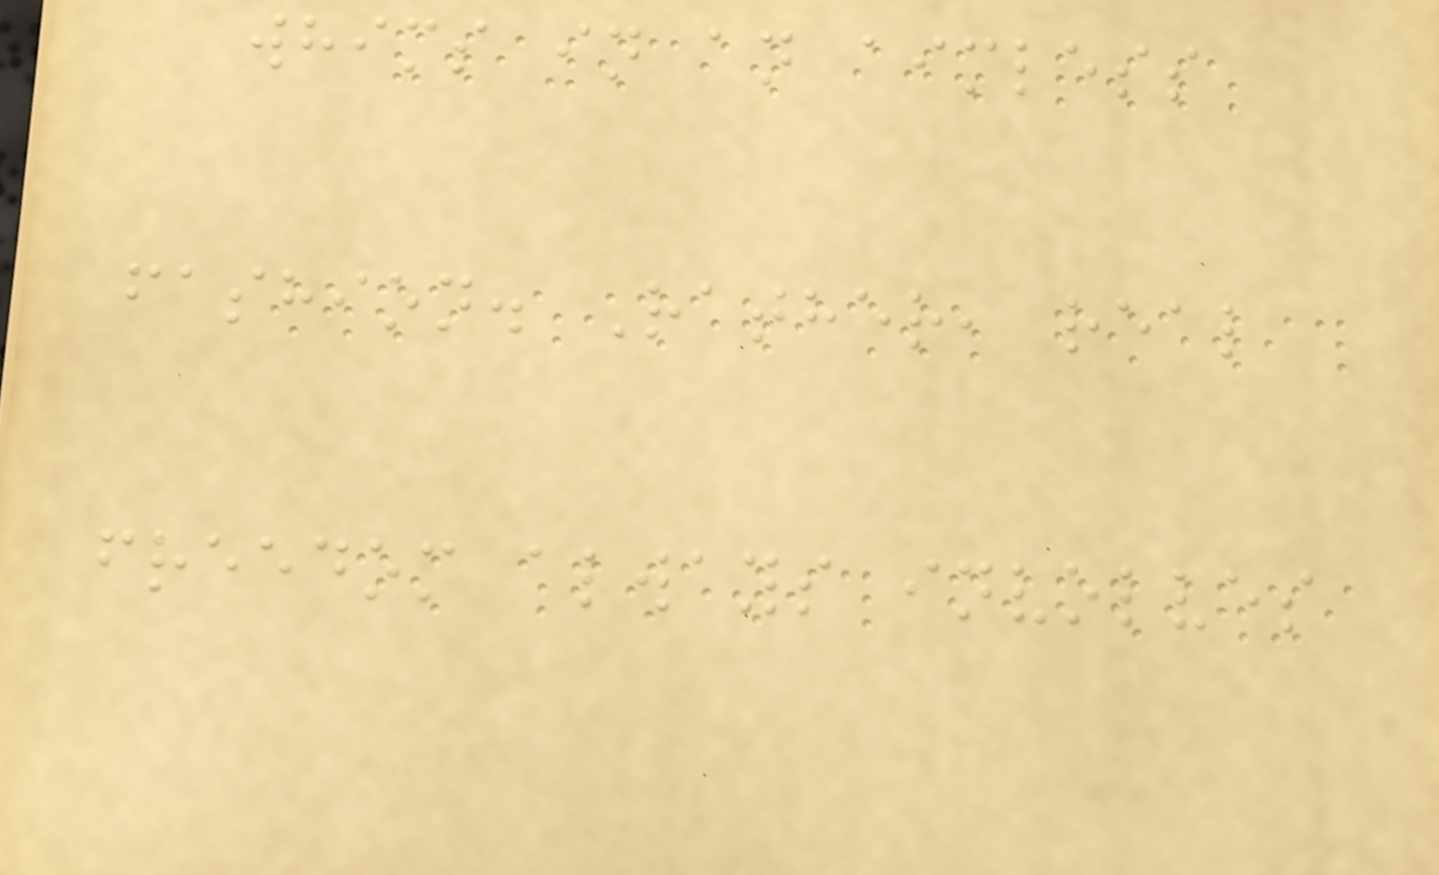whims in an aimless
fashion. Rather, real
freedom always involves
